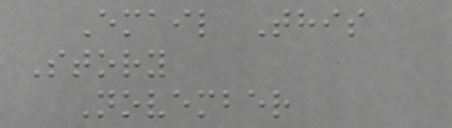Email This
Story
November
